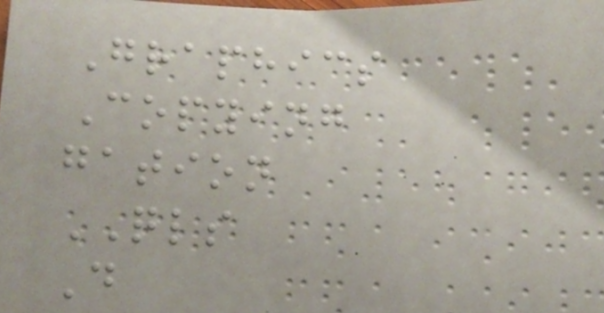Graphics
Copying
gation
QLS
D
